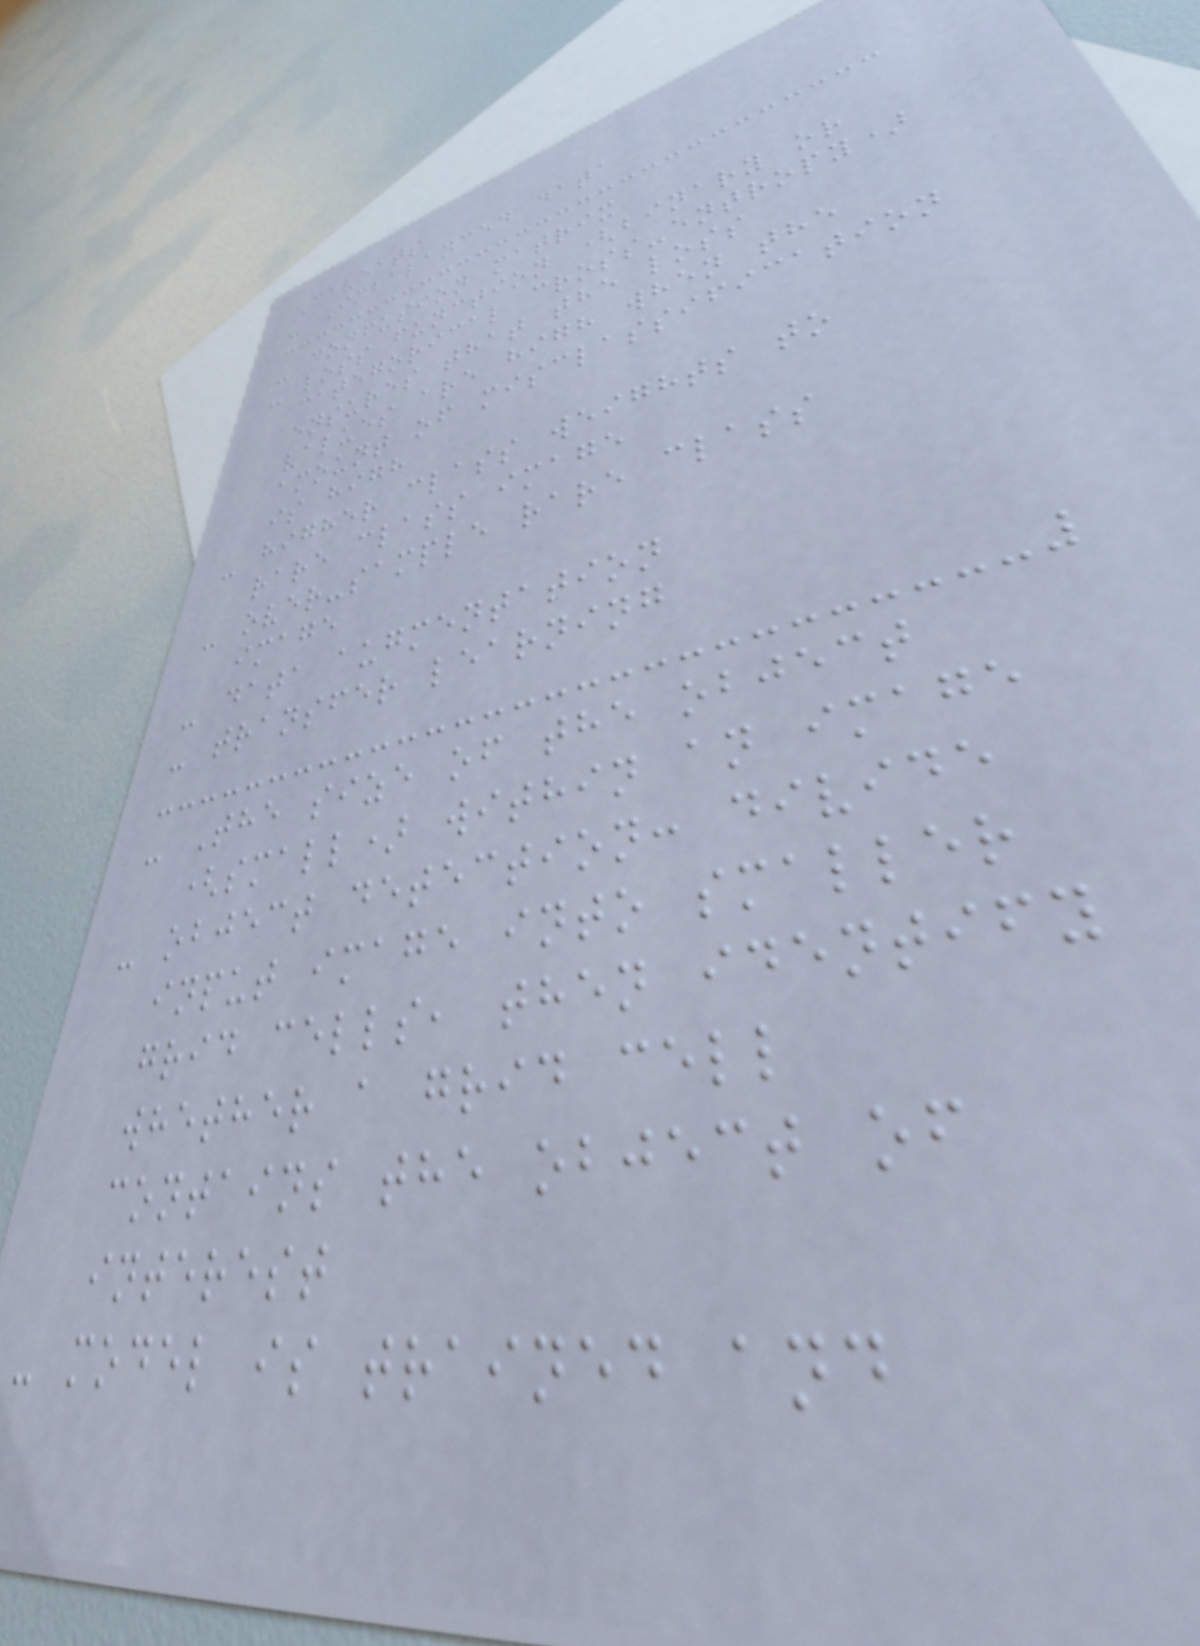Caveats
- Imbalanced data
- confusion matrix
- loss function (binary or
categorical cross-entropy)
ensures that the loss
values are high when the
amount of misclassification
is high
- higher class weights to
rare class image
- over-sample rare class
image
- data augmentation
- transfer learning
- The size of the object
(small) within an image
- object detection: divide
input image into smaller
grid cells, then identify
whether a grid cell
contains the object of
interest
- model is trained and
